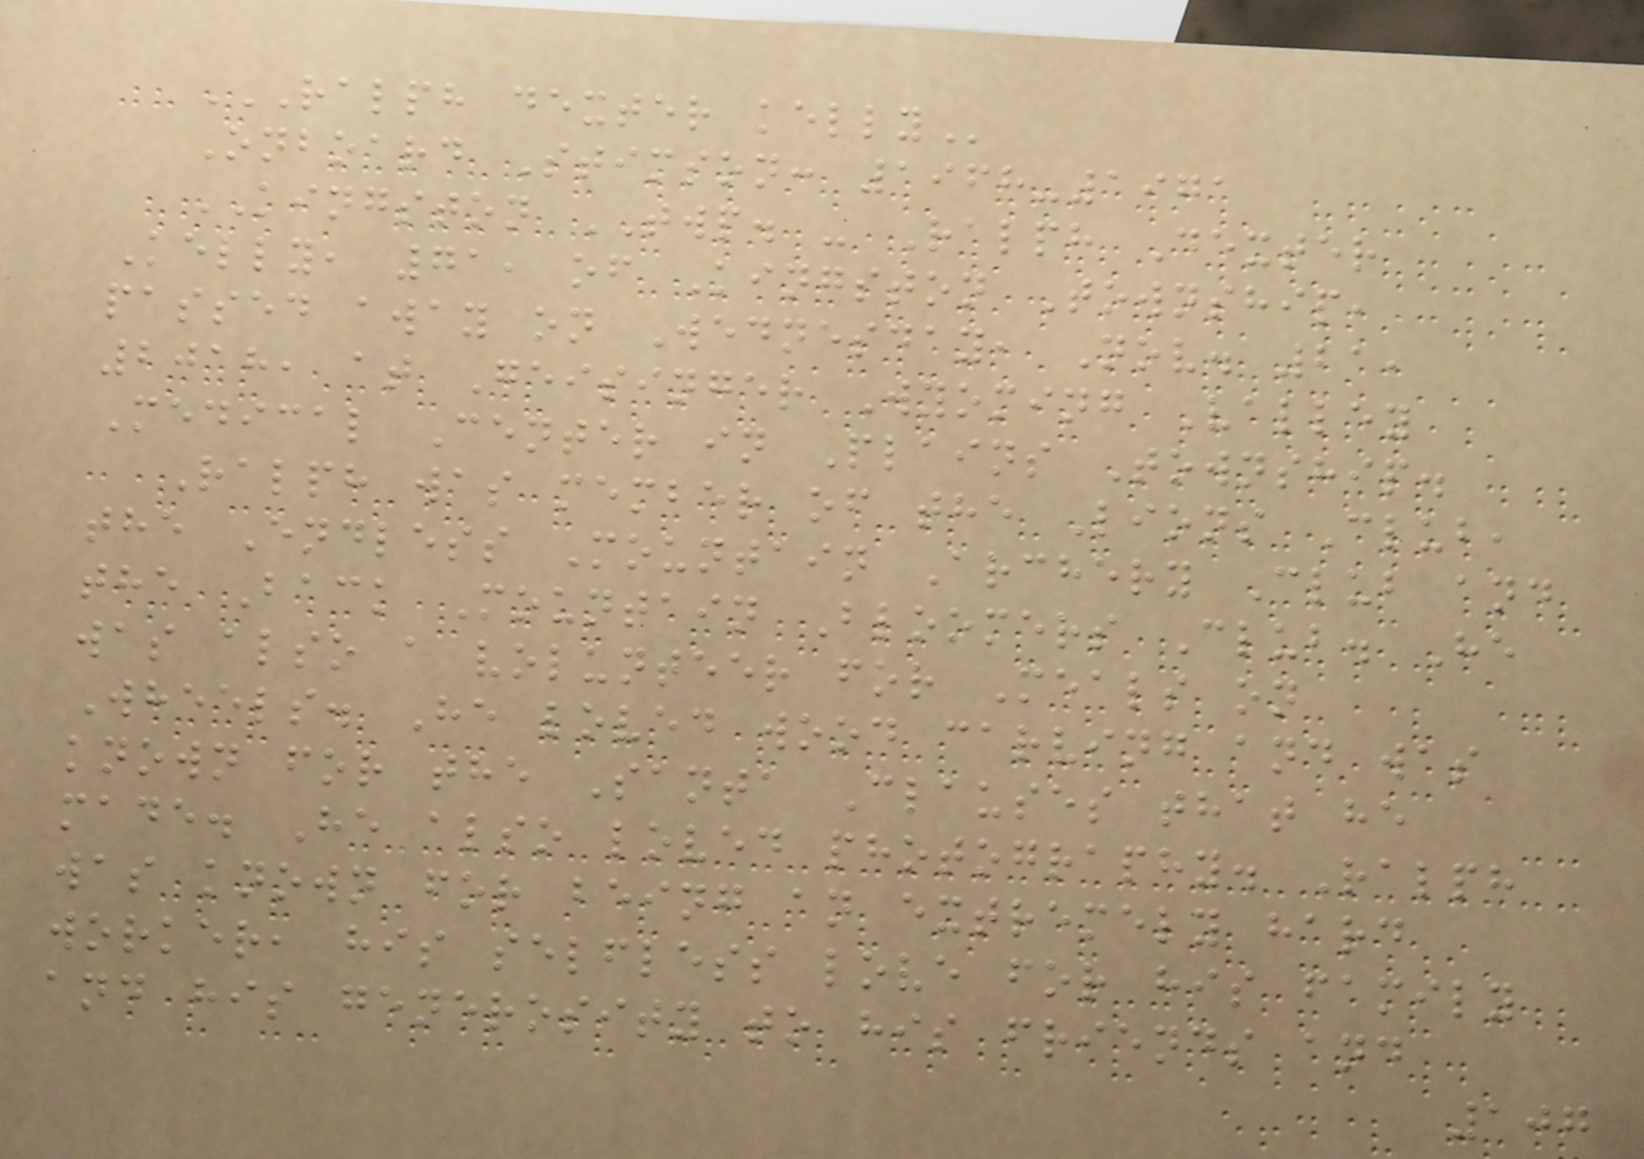RALPH DEXTER KELLY
Onboard Stimson: 1968-1971
KINGSTON TWP. - Ralph Dexter
Kelly, 71, of Kingston Township,
passed away on Wednesday, Nov. 21,
2018, at Geisinger Wyoming Valley
Medical Center in Plains Township.
Ralph was member of the Lions Club,
the Endless Mountain Archery Club and
the Back Mountain Bloomers Club. He
was also a volunteer for Meals on
Wheels. He loved wood carving and was
known for the Santa Clauses that he
made. He also loved photography. Ralph
was known for being an extremely hard
worker, his selfless love for his family
and his generosity to his friends and
107
